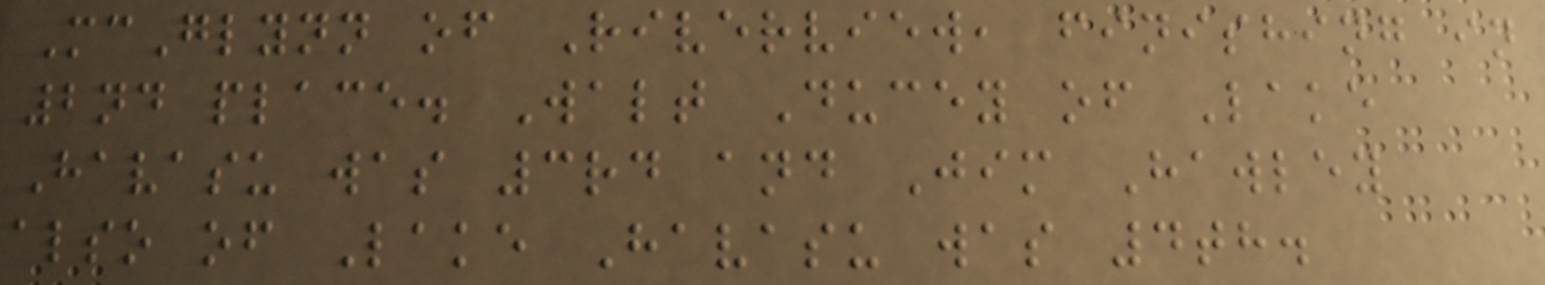McGlynn of Riverview, finishing in
2nd place. Walt Ducey of Lake
Havasu was 3rd and Jim Hawley
also of Lake Havasu was 4th.
